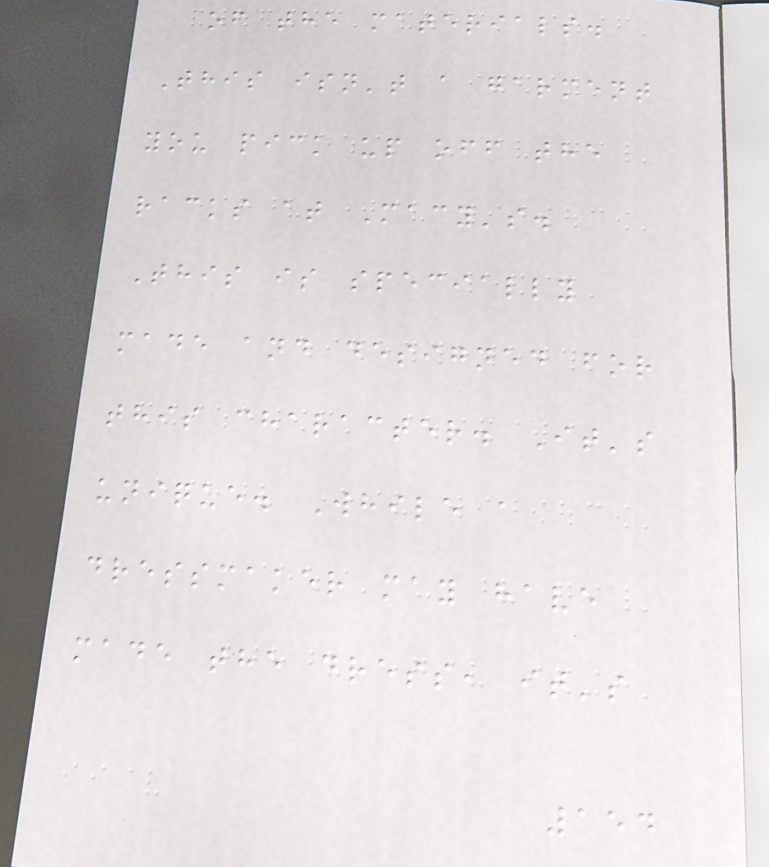of the materials.
This isn't a garment
you pick up off the
racks at Macy's.
This is specially
made and designed for
this character. It's
unique. While a
dressmaker may have
made the dress, it's
154
